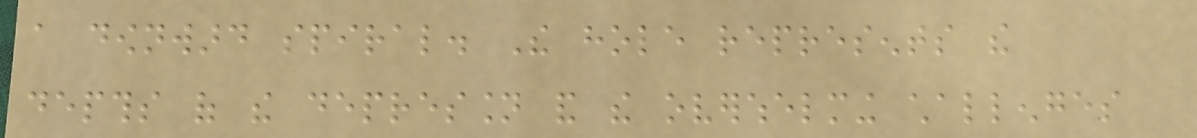a downward spiral. The hole represents the
depths of the depression and the overwhelming challenges
